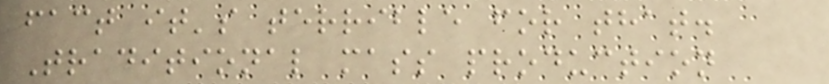fact it's terrible for that.
Traditional mass production
